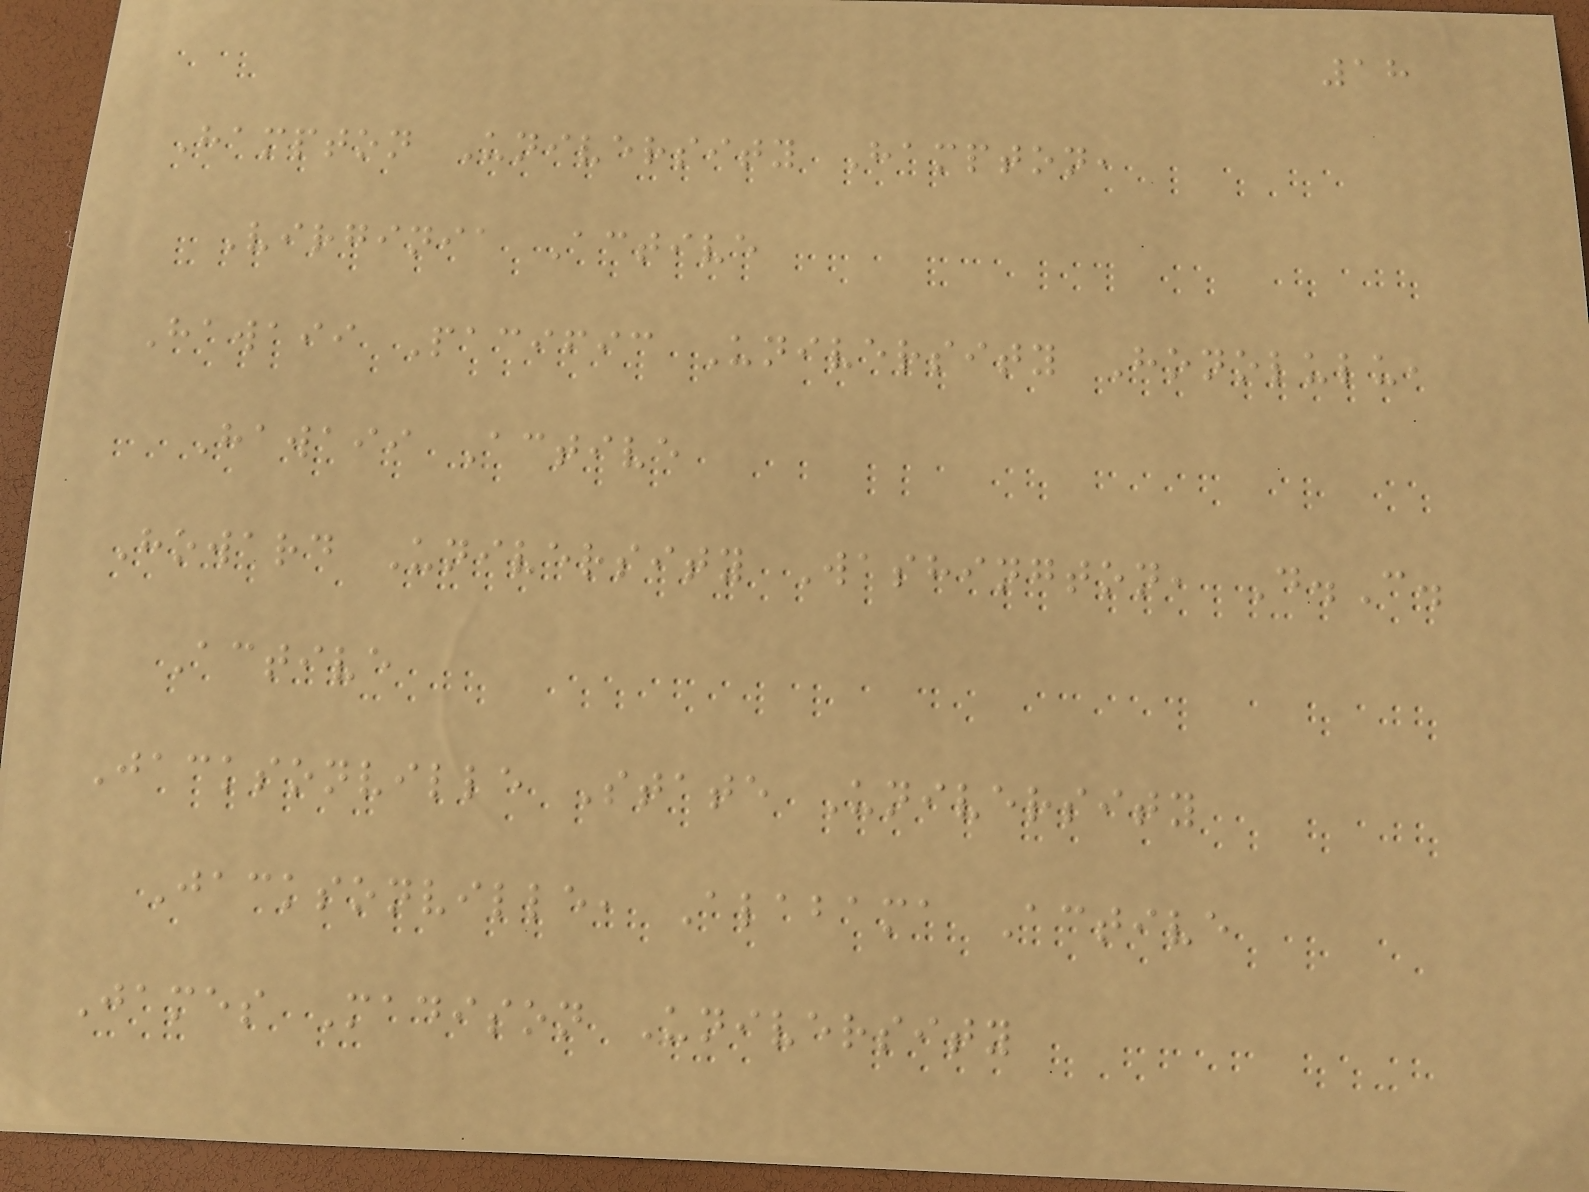18
Hampton University Hampton,
Virginia Active
Hawaii Pacific University Honolulu,
Hawaii Active
Howard University Washington, D.C.
Active
Jacksonville State University
Jacksonville, Alabama Active
James Madison University
